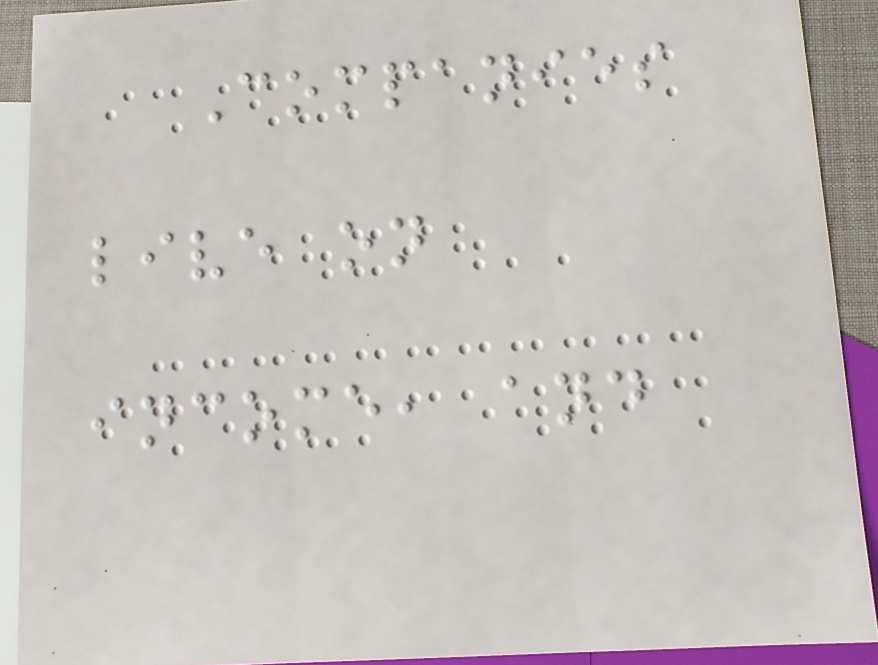Companies
live on
income, and
